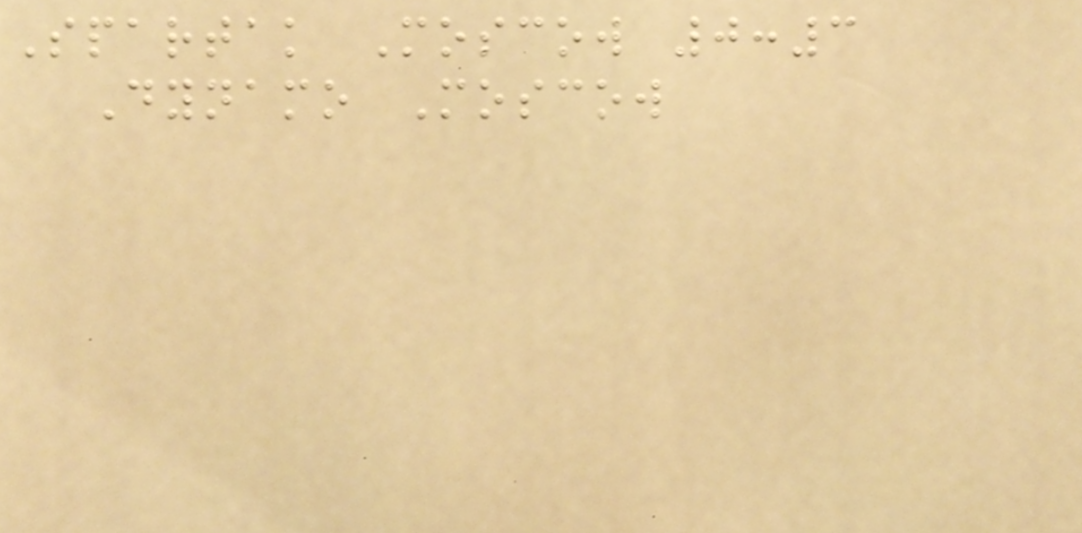Spartak Moscow 0:3
Dynamo Moscow
